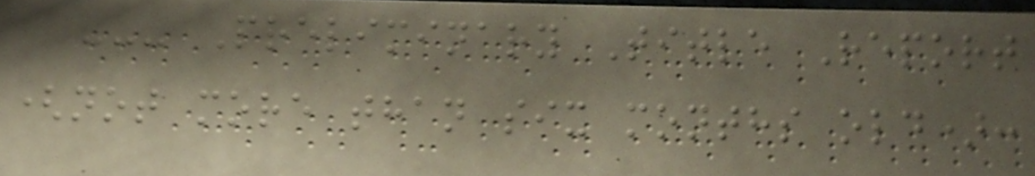--- Preliminary Title Report
(not more than six months old):
